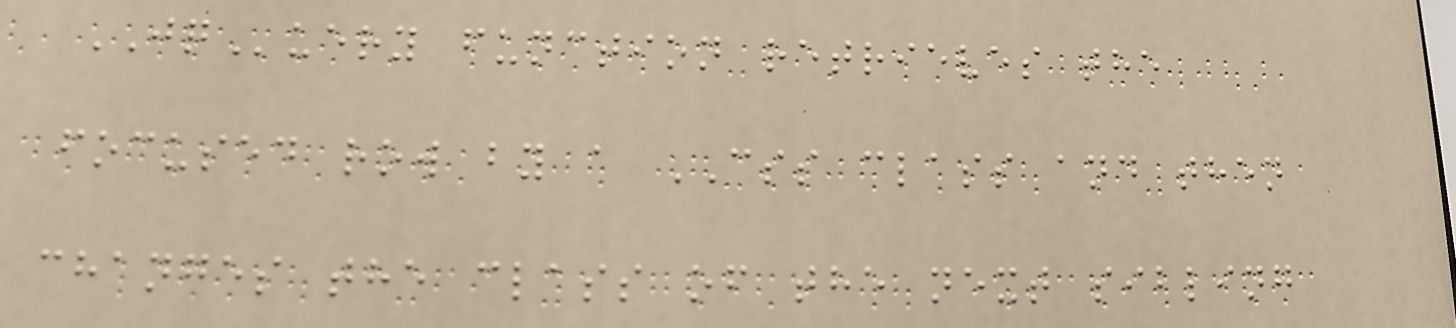JQuery function retrieves the
focused row by a CSS class and then
changes the class of the next sibling
